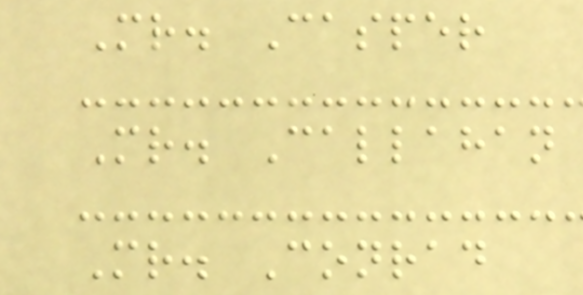Mr. Casper
Mr. Callahan
Mr. Conrad
